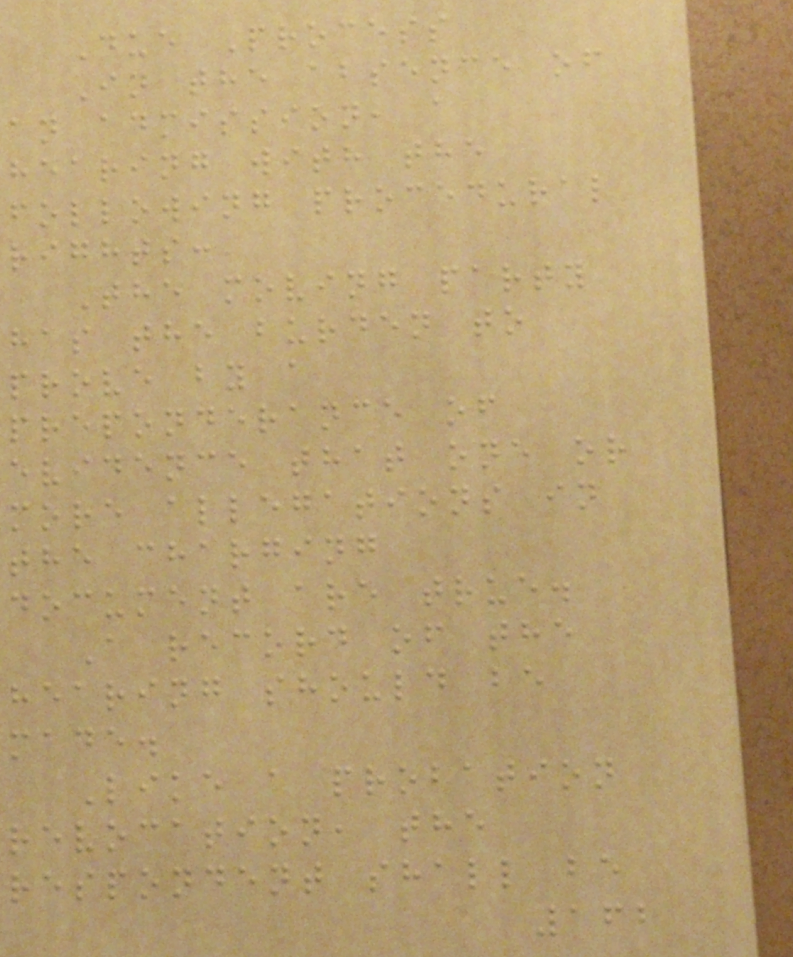Due Process
In the absence of
an admission, a
hearing with the
following procedural
rights:
The moving party
has the burden to
prove by a
preponderance of
evidence that one or
more allegations in
the charging
document are true.
A record of the
hearing should be
made.
Like a probation
revocation, the
respondent shall be
162
